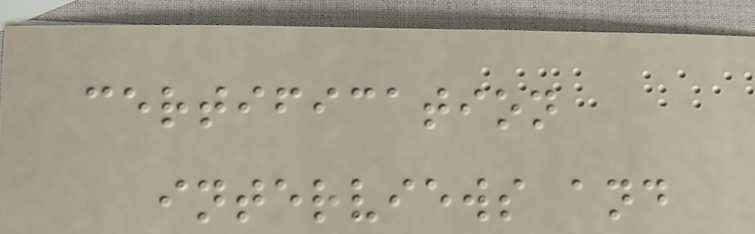certification
interviews and
